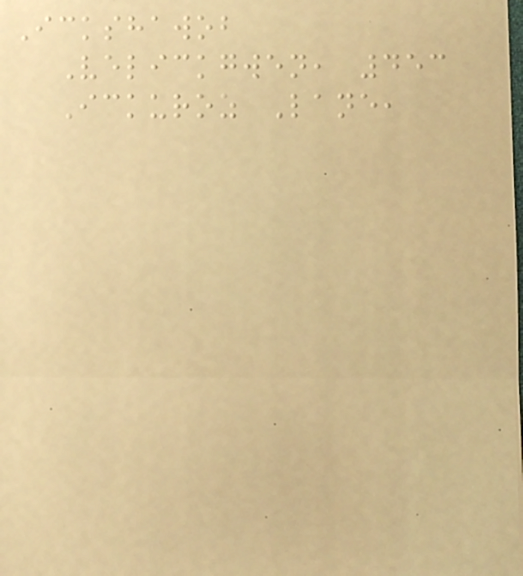Ickshawob
Velickgwen, 453
Ickuroz Lane,
